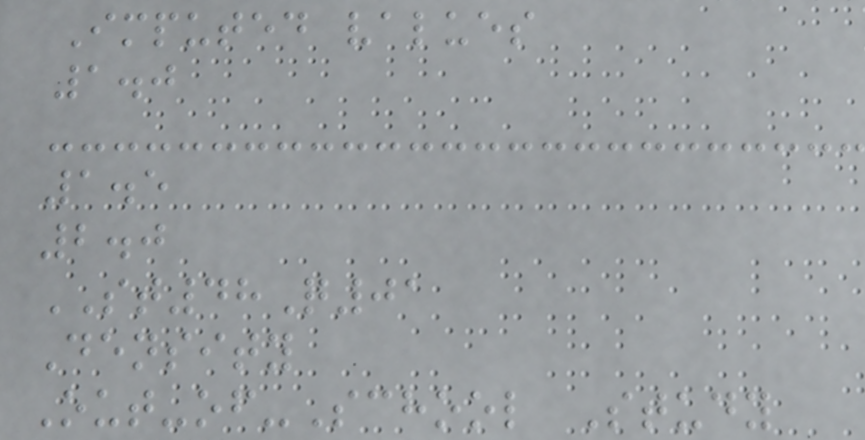Imputed values
1.0
1.5
2.0
ST48Q01
Density
Out-of-School Study
